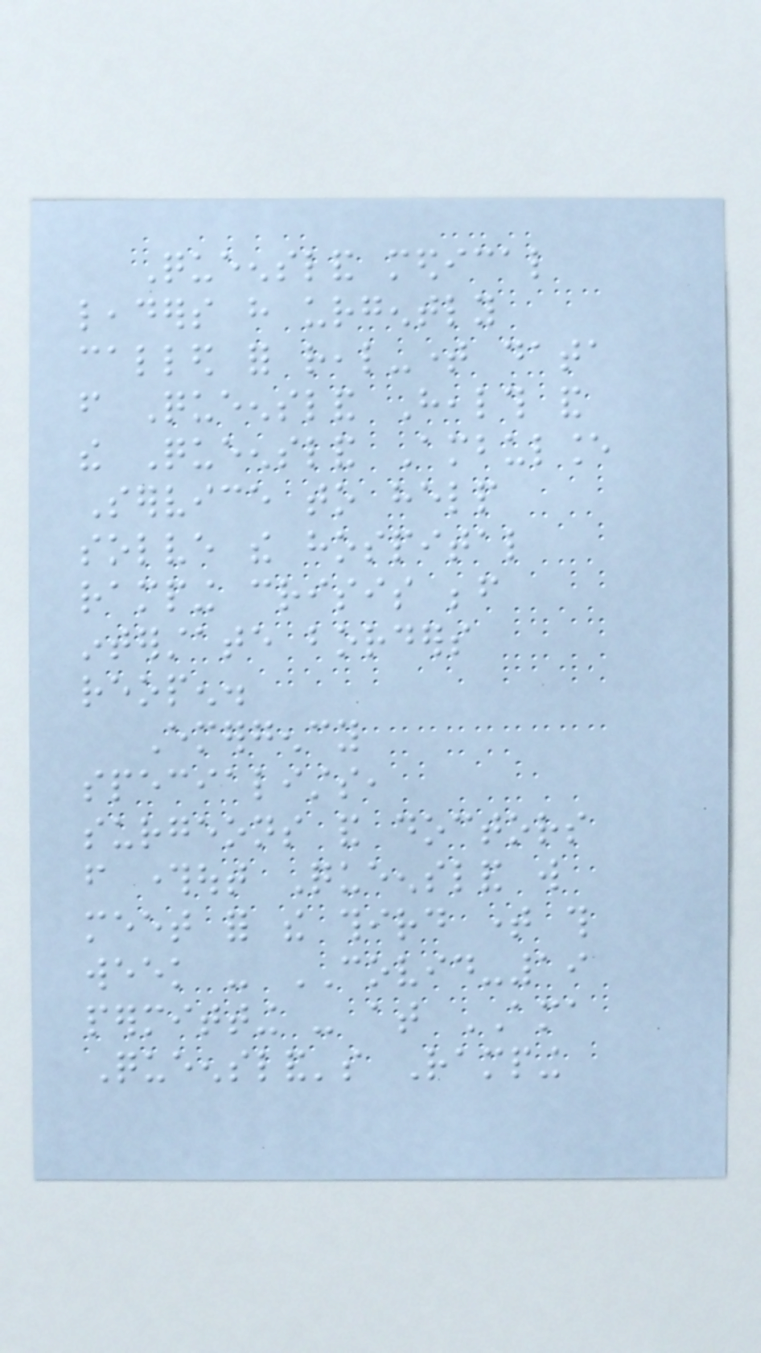Queensland medical
leaders have urgently
called for real-time data
from Queensland Health and
the Queensland Ambulance
Service to help
solve the hospital
ramping crisis before
interstate borders
reopen.
Emergency
specialists,
surgeons and doctors
from throughout Queensland will
meet for the third time this
week - COVID-19
permitting - at AMA
Queensland's Ramping
